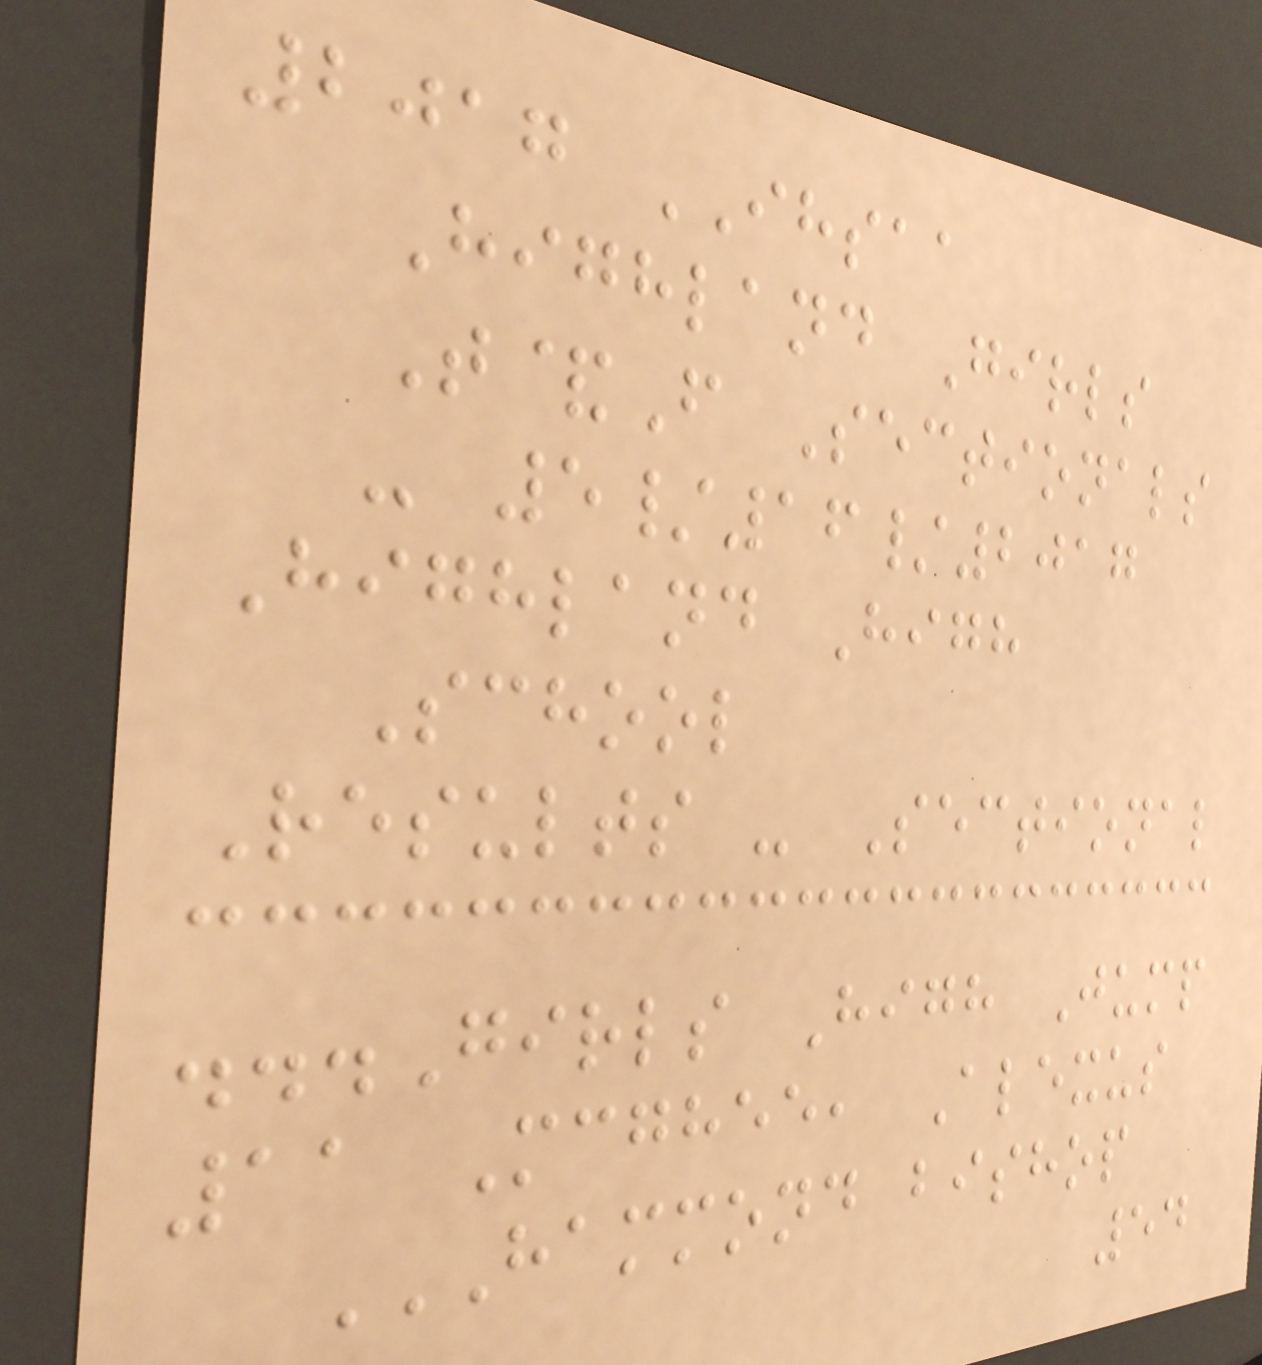2017 IHSAA
Highland Girls
T&F Sectionals
- 5/16/2017
Highland High
School
Results - Sectional
...Girls High Jump
11 Mcghee, Alexus
HAMMOND BISHOP
54
